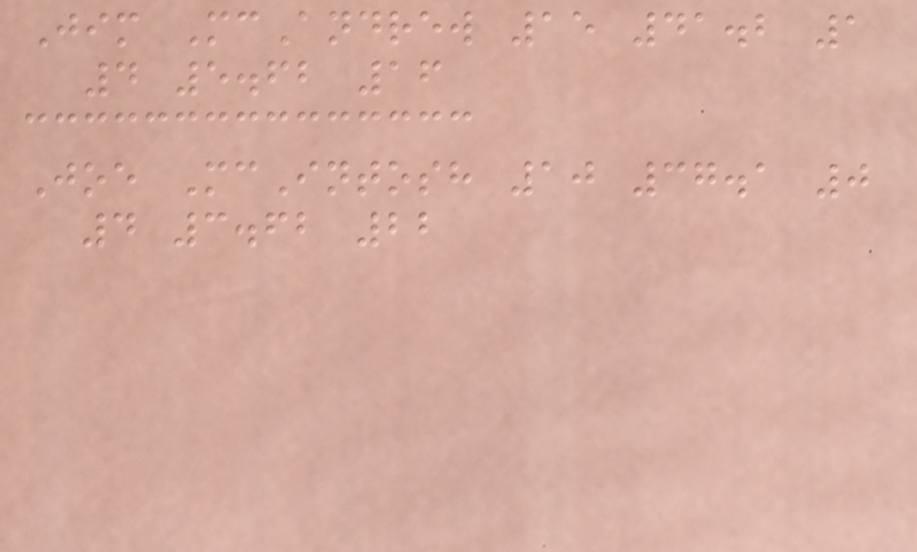Jim McAndrew 15 41.2 1
4 5.62 16
Joe McIntosh 10 37.1 0
4 3.62 22
